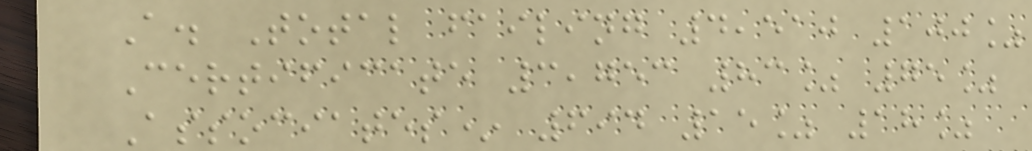A. Total failing 4,510 100%
Certificate 3,753 83% 75%
Associates* 694 15% 18%
